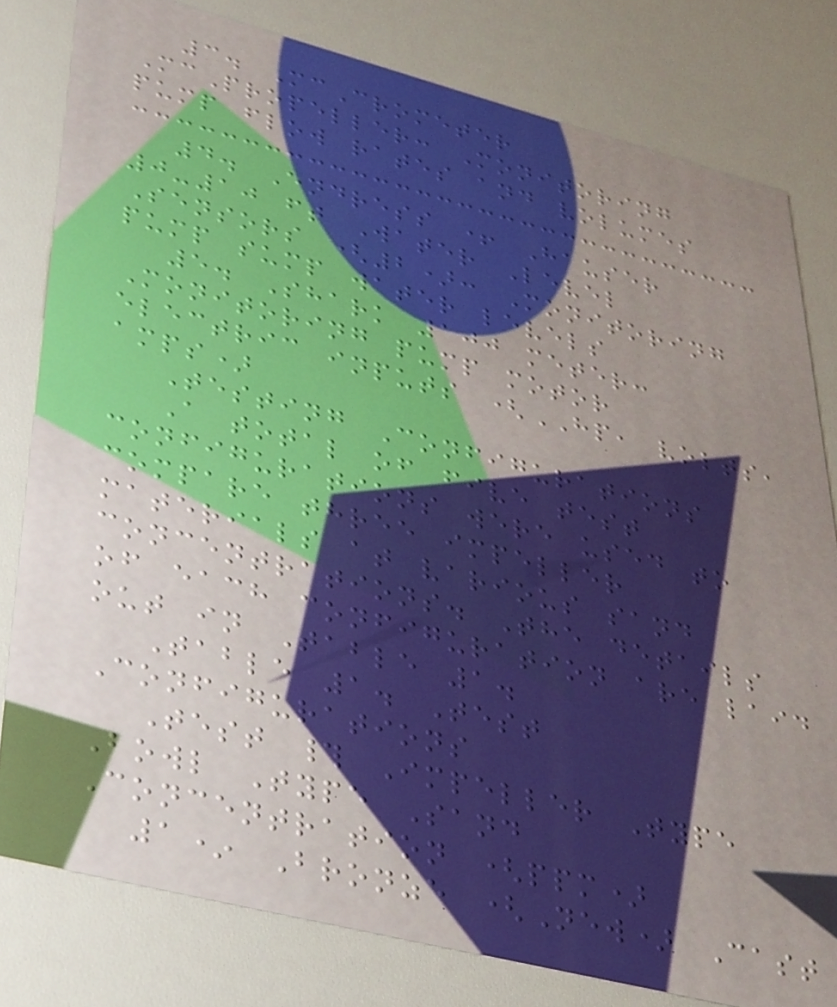3. McCrometer
McPropeller: Monitoring
pump flow rates and volumes
4. Endress + Hauser
0-10 ft Water Level
Sensors (2): Monitoring
pump sump water levels
5. Shark 100 meter:
Monitoring pump motor
electric inputs (HP, volts,
amps)
Testing Configurations
A total of five test
configurations were used to
compare three impeller
materials at various sand
concentrations. The details
of each configuration are laid
out in Table 1.
Table 1. Test
Configurations
Test # Impeller Type
Bowl Type Sand
Concentration (ppm)
1* Bronze (New) Cast
